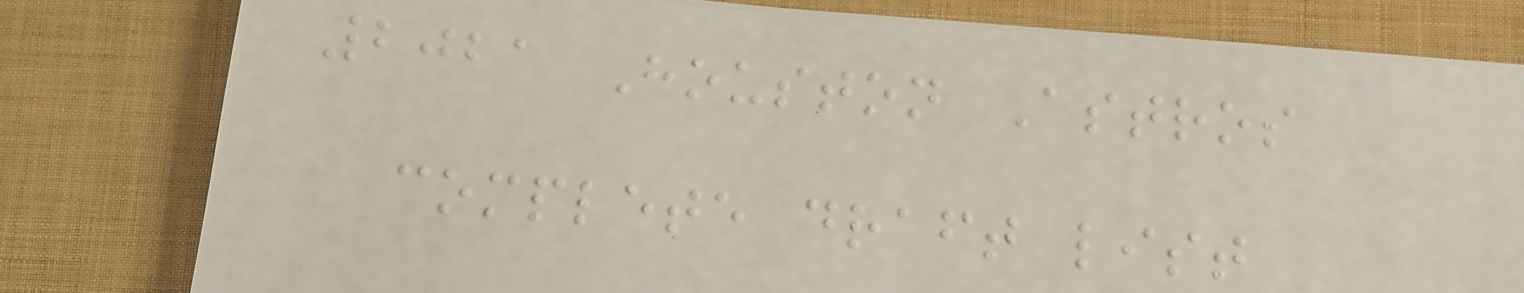2021 Houston Astros
complete draft list
